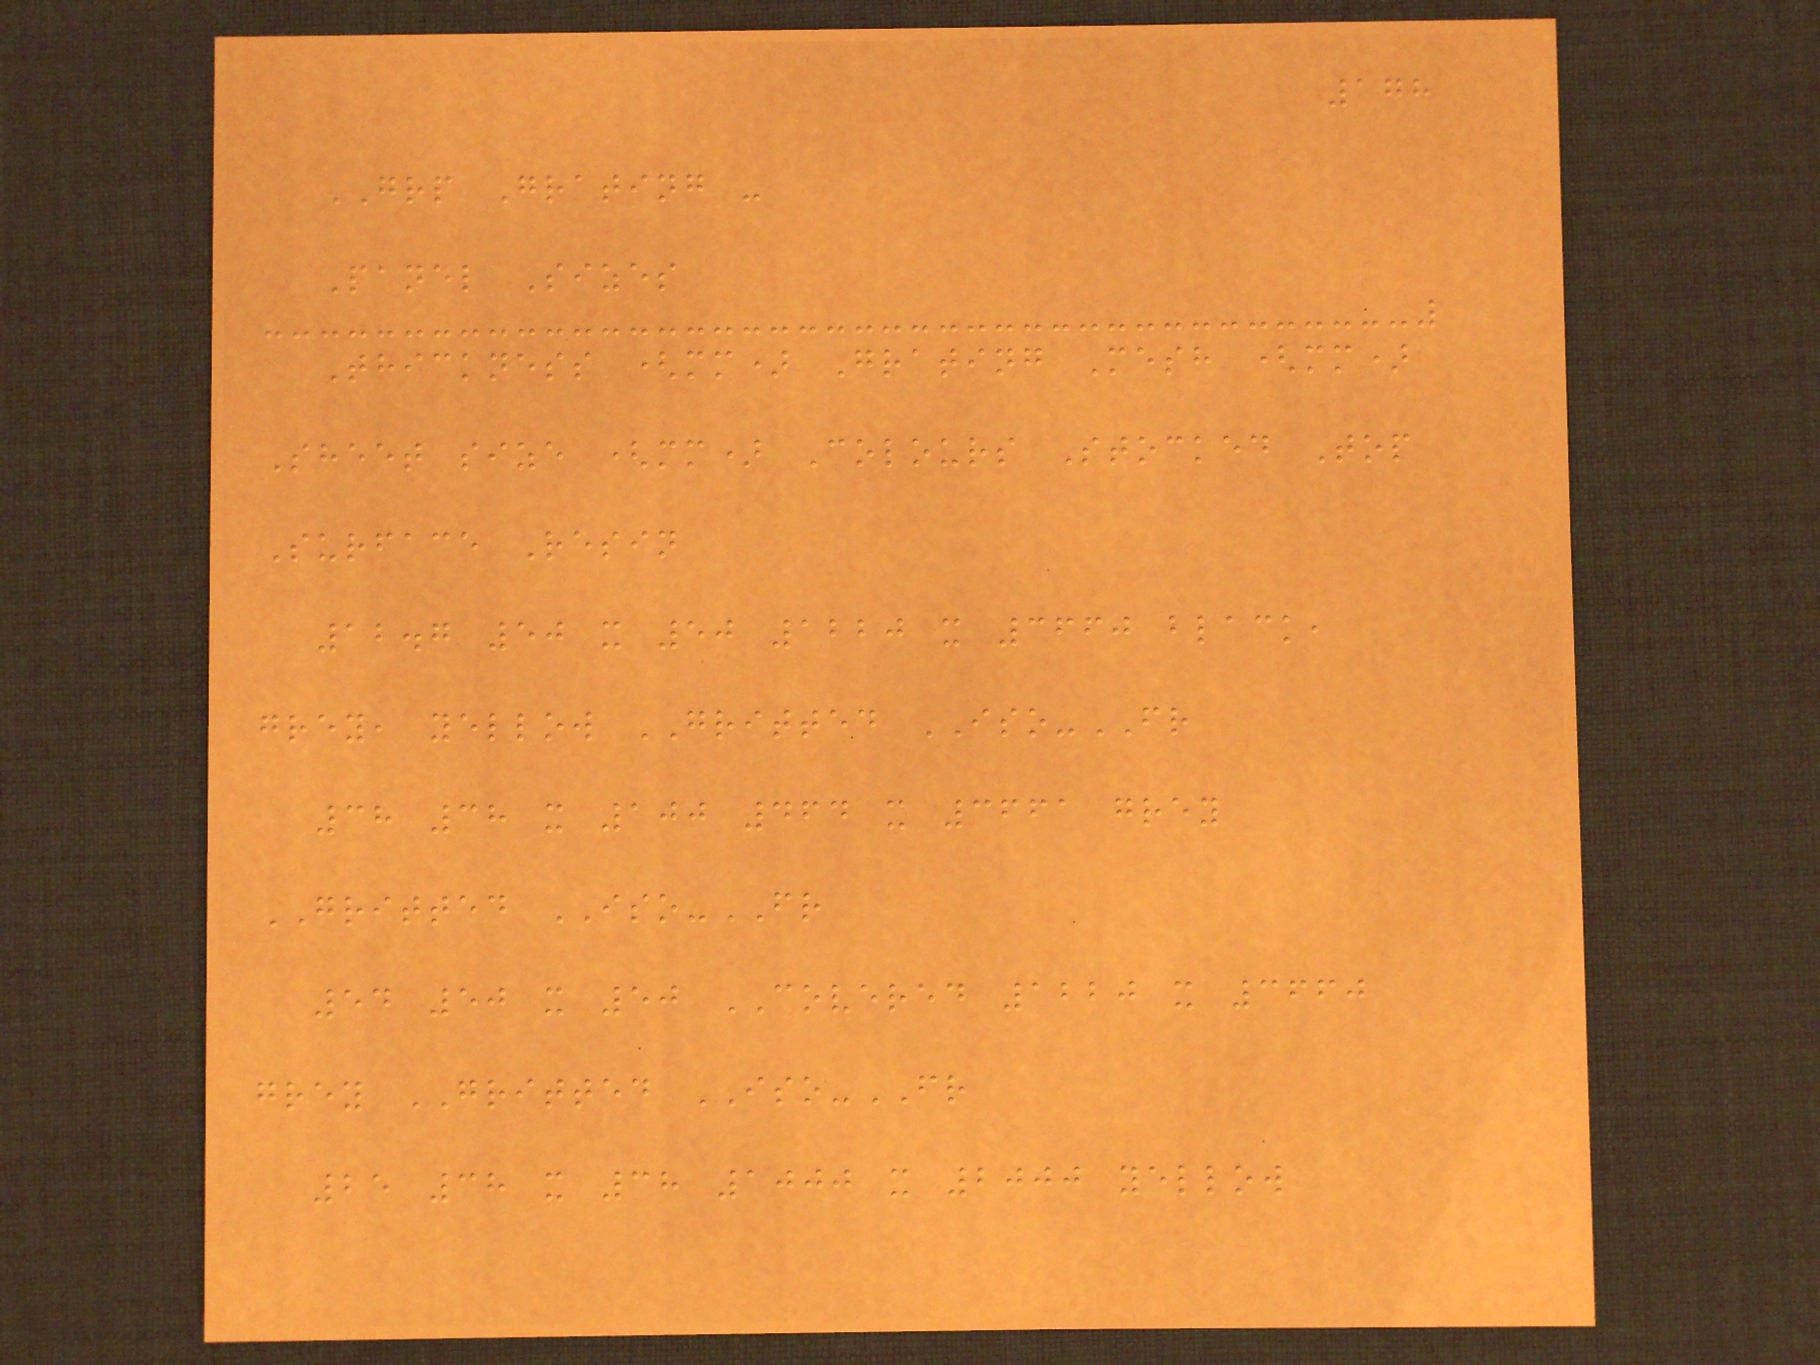178
GRP Grating -
Panel Sizes
Thickness (mm) Grating Mesh (mm)
Sheet size (mm) Colours Stocked Top
Surface Resin
12.7 50 x 50 1220 x 3660 black,
grey, yellow GRITTED ISO-FR
38 38 x 100 464 x 3661 grey
GRITTED ISO-FR
54 50 x 50 COVERED 1220 x 3660
grey GRITTED ISO-FR
25 38 x 38 1000 x 2000 yellow
